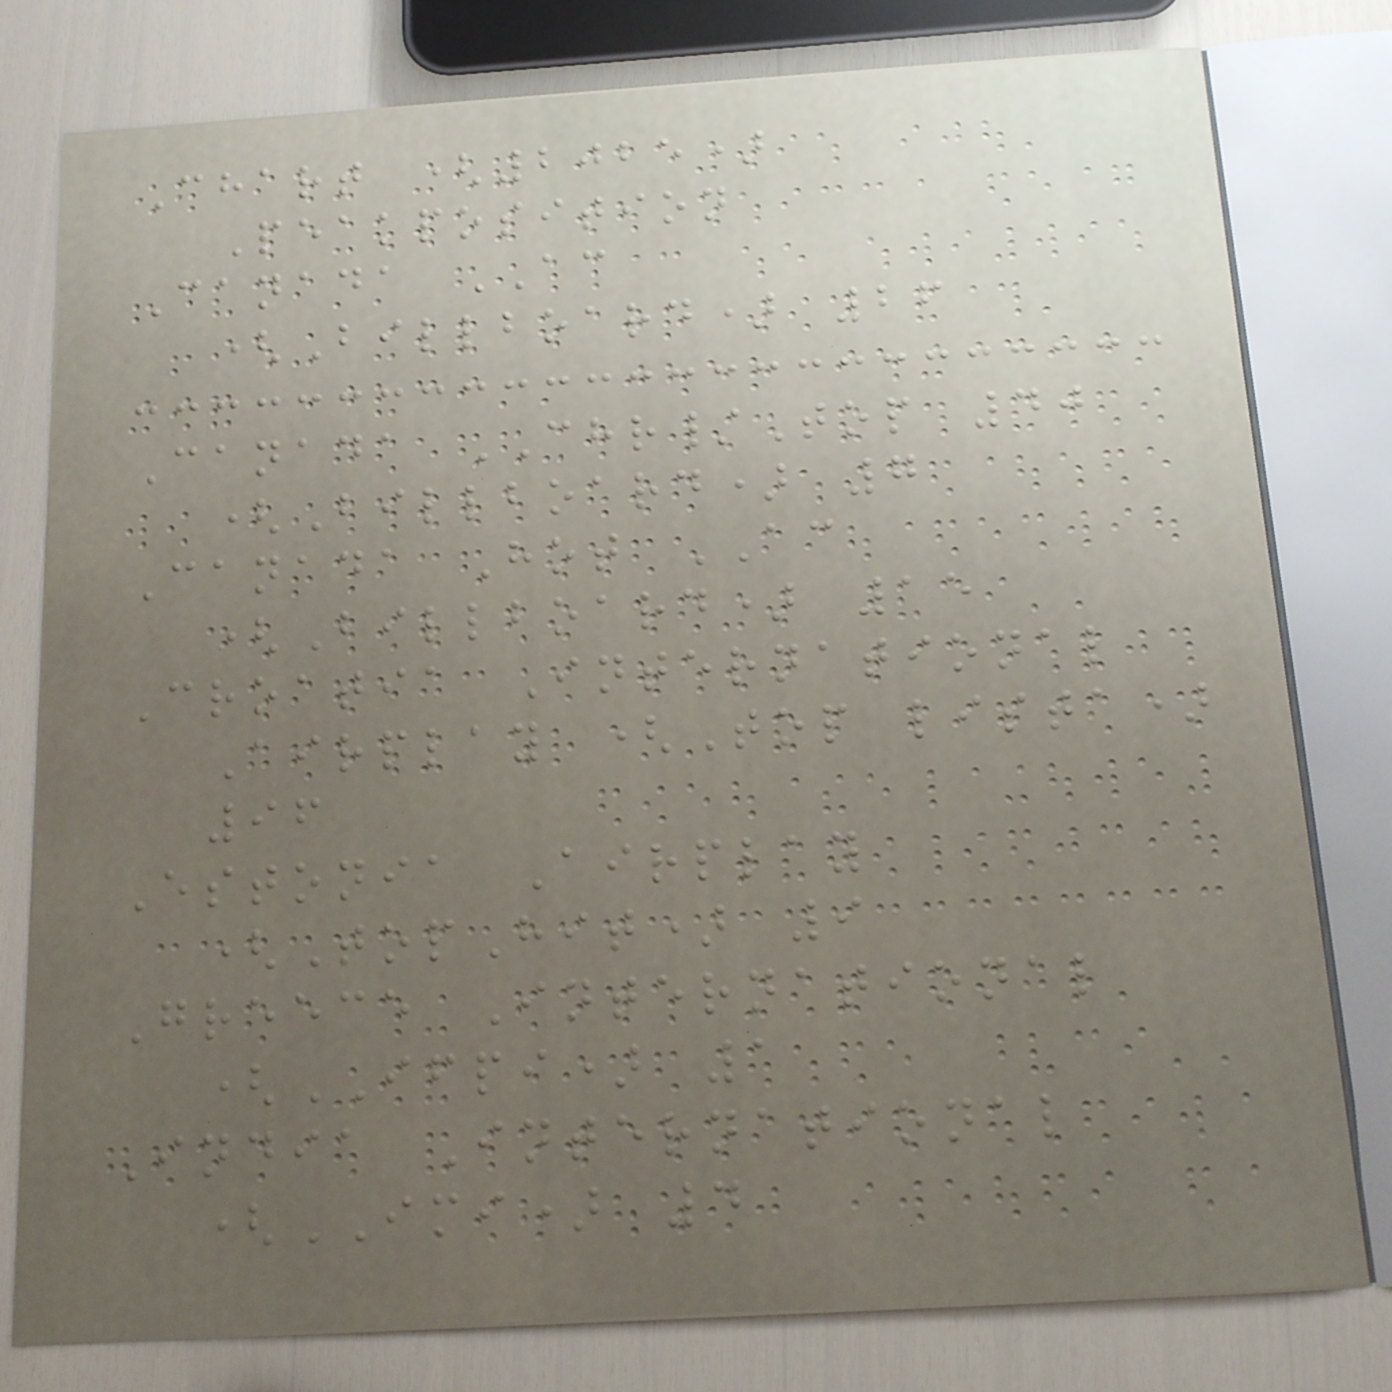Chart (2025)
Peakposition
Canada AC
(Billboard) 26
Canada CHR/Top 40
(Billboard) 7
Canada Hot AC
(Billboard) 15
Croatia International
Airplay (Top lista)
96
Estonia Airplay
(TopHit) 9
Greece International
(IFPI) 1
India International
(IMI) 4
